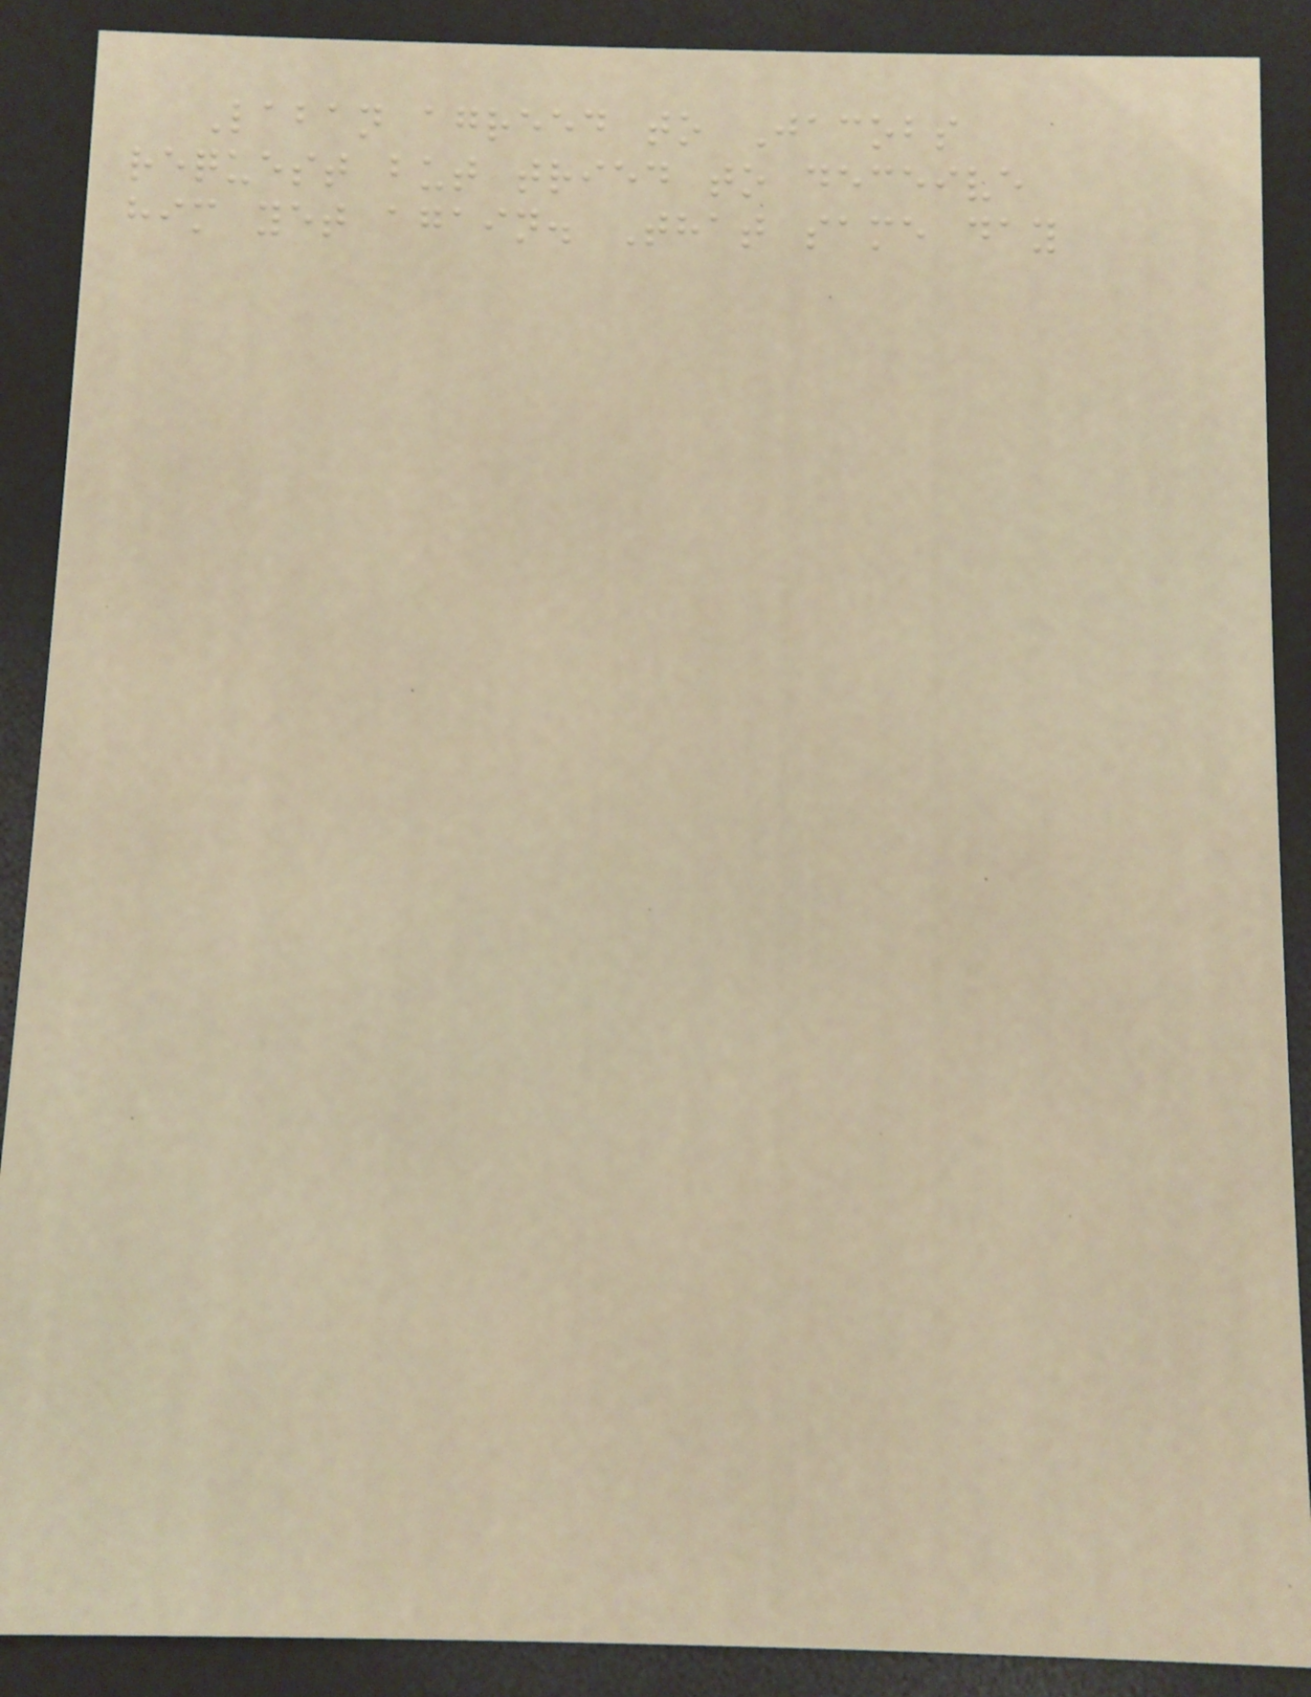Laban agreed to Jacobs
request but tried to deceive
him yet again. That same day
